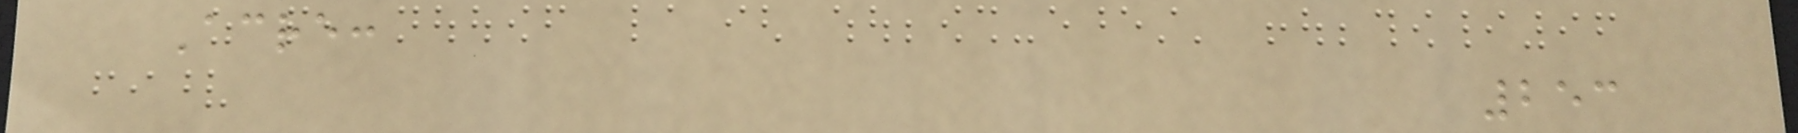Acre:
253
